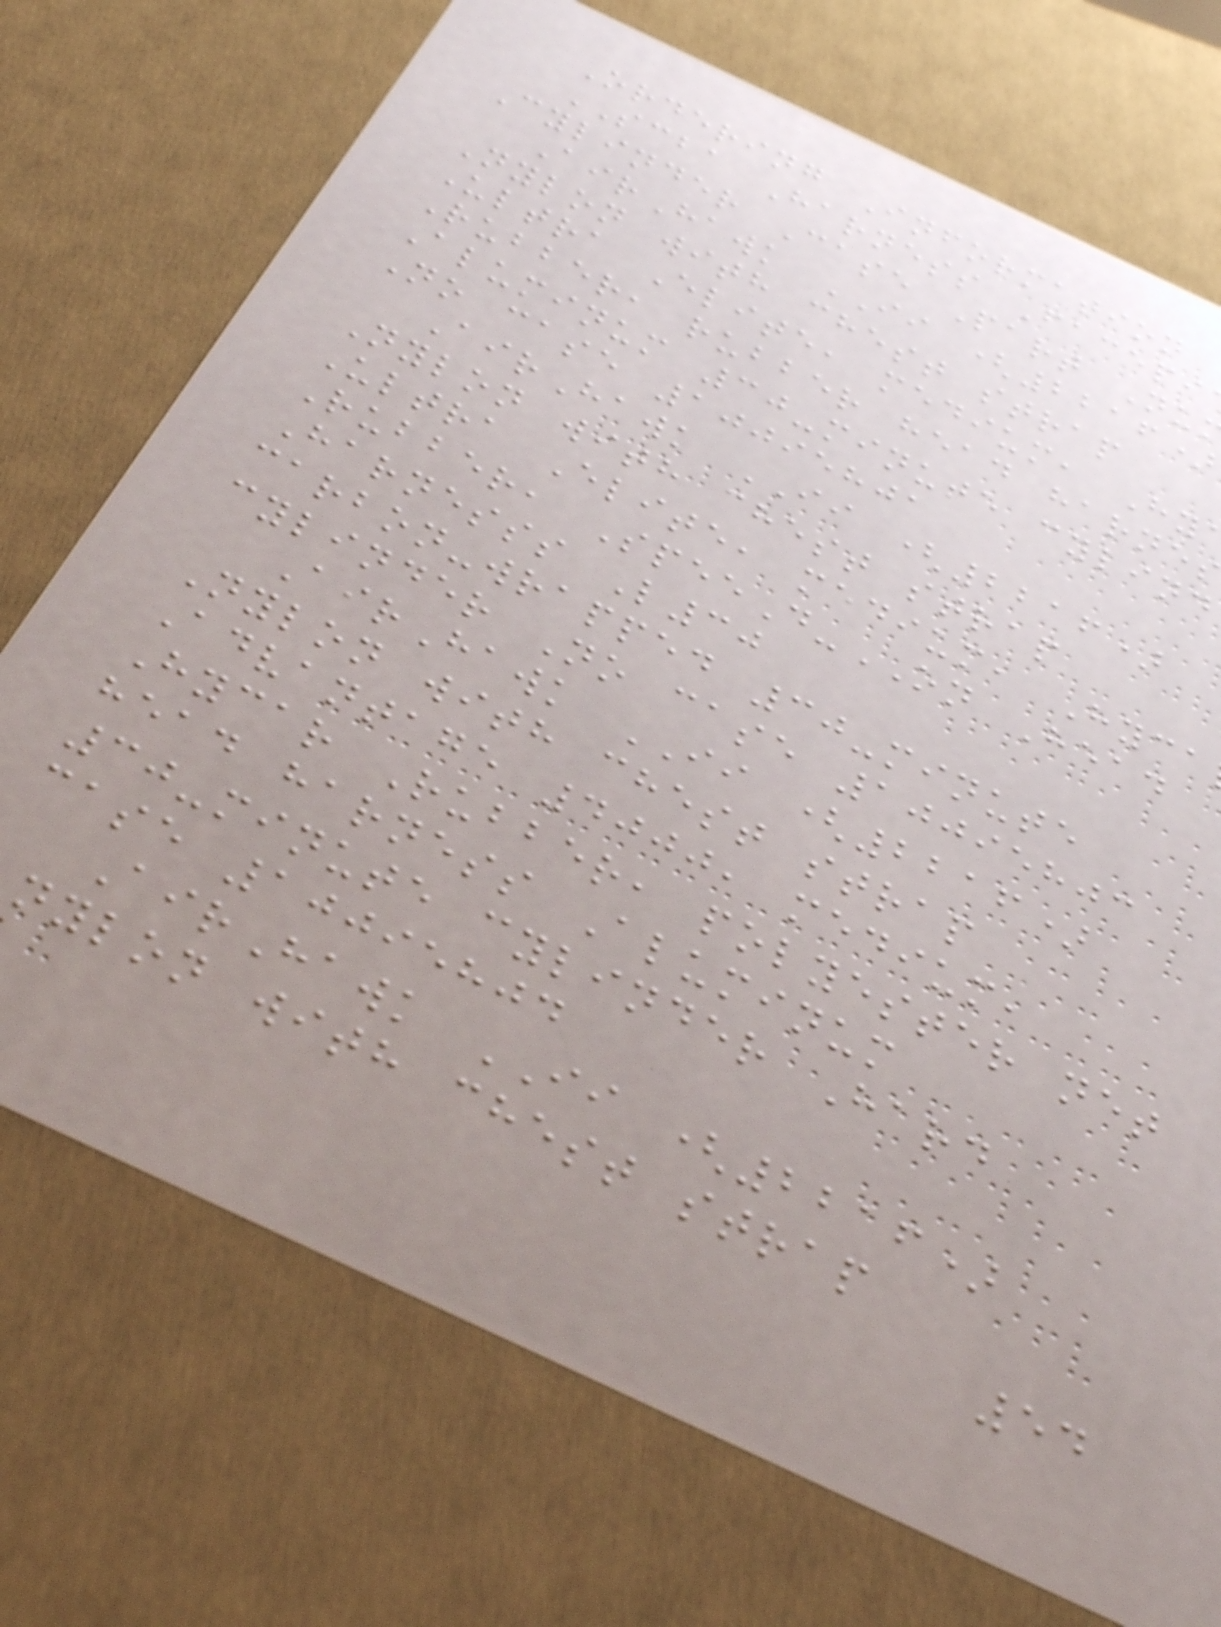Ordering Information
SCBA Harness Facepi
Cylinder Case Part Nu
AirHawk II (2216)
Nylon with chest strap
Ultra Elite, medium, Hy
Rubber, rubber head harne
Aluminum 30-minute cylind
No case 10095801
AirHawk II (2216)
Nylon with chest strap
Ultra Elite, medium, Hyca
Rubber, SpeeD-ON Head
Harnesss L30
carbon-wrapped 30-minute
cylinder No case 10095803
AirHawk II (2216)
Nylon with chest strap
Advantage 4000, medium,
Hycar Rubber, polyester net
head harness Aluminum
30-minute cylinder Hard
case 10095804
AirHawk II (2216)
nylon with chest strap
54
